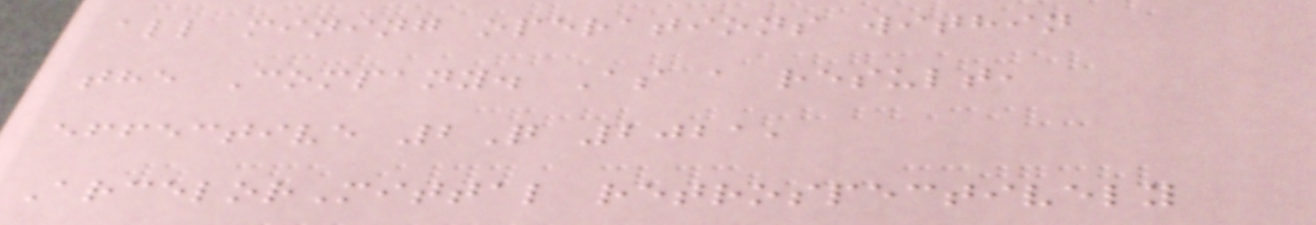all mining operations within
the Company. As a result,
effective 2Q 2021,
ArcelorMittal retrospectively
